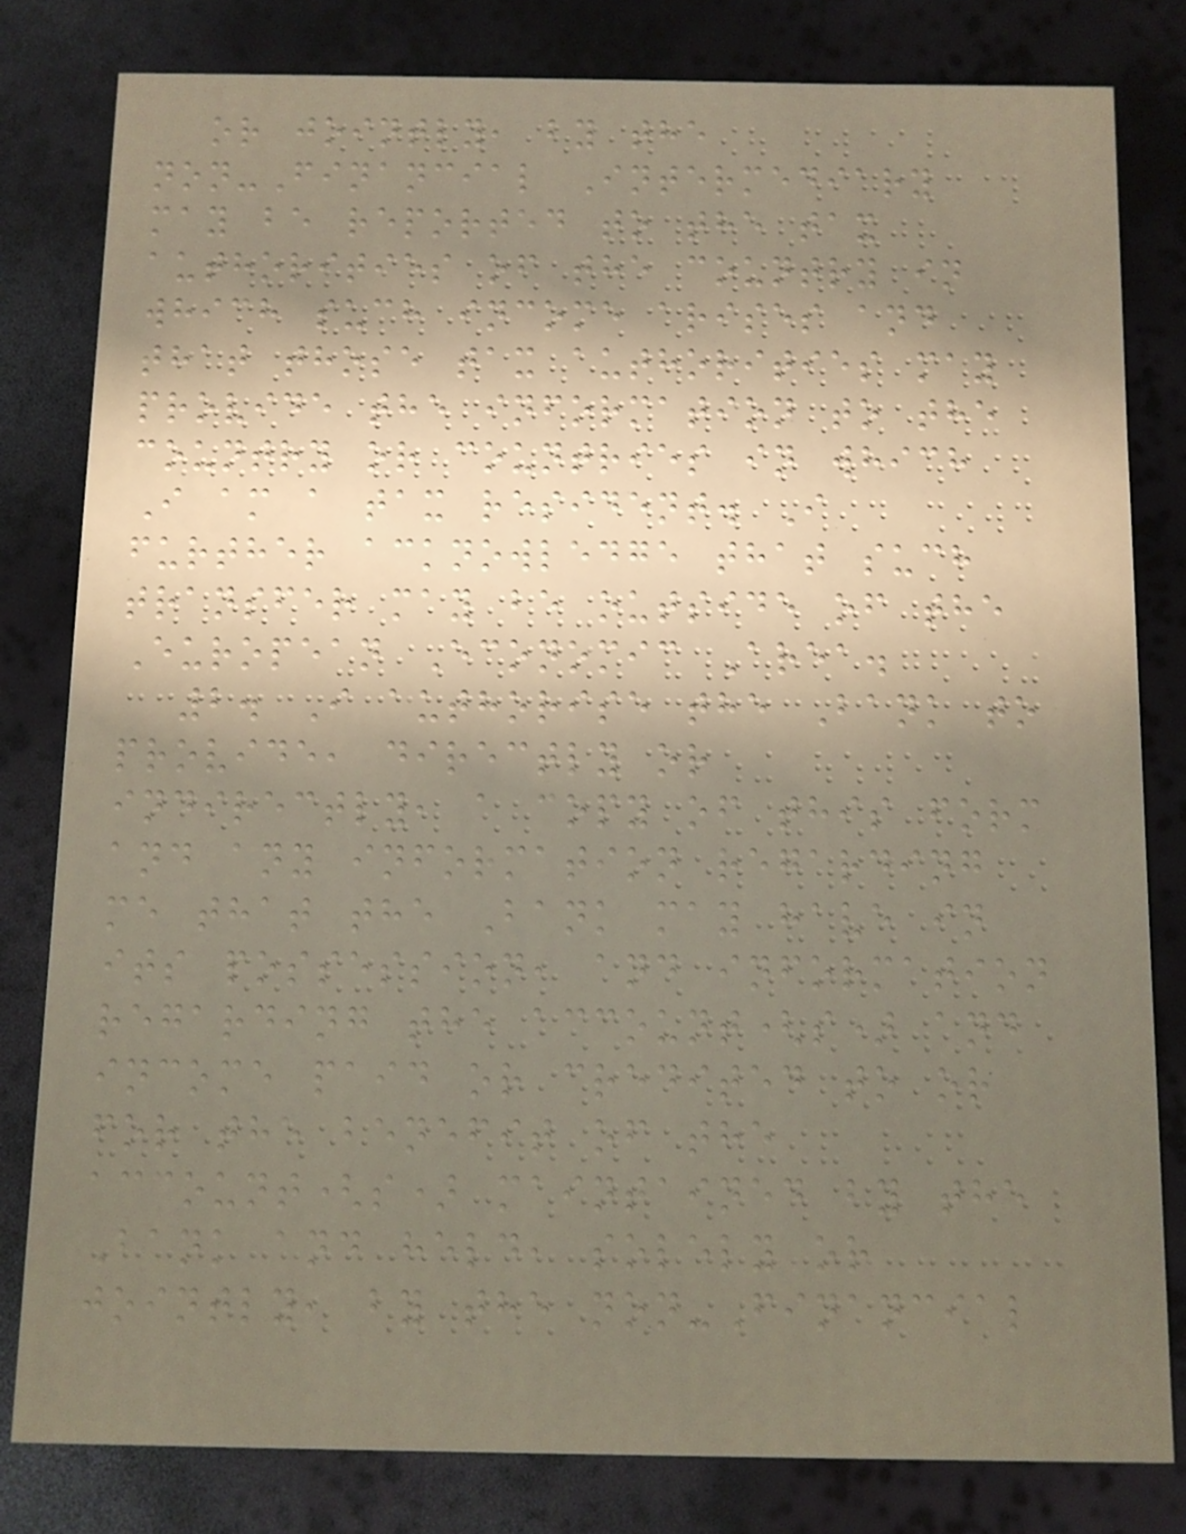or jointly, by the
non-Financial Intermediary
may be reported to the tax
authorities of the country in
which such income arises and
that those tax authorities may
provide the information to the
country or countries in which
I am a tax resident. I
further acknowledge that such
transfer may be outside of the
European Economic Area.
2. I authorise the Bank to
provide, directly or
indirectly, a copy of this form
and any information regarding
me that the Bank may have in
its possession, and information
regarding the account(s) and
income paid or credited to or
for the benefit of the
account(s) maintained by the
Bank and held, solely or
jointly, by the non-Financial
